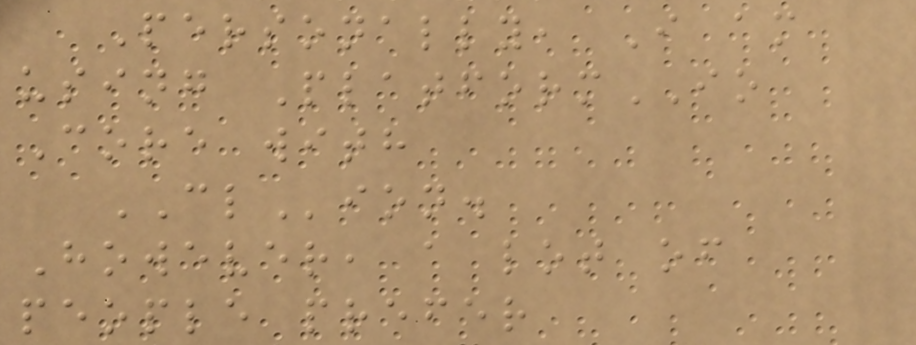Personally, I am
using PlatformIO
Core with
CLion.
However, a lot of
people prefer
